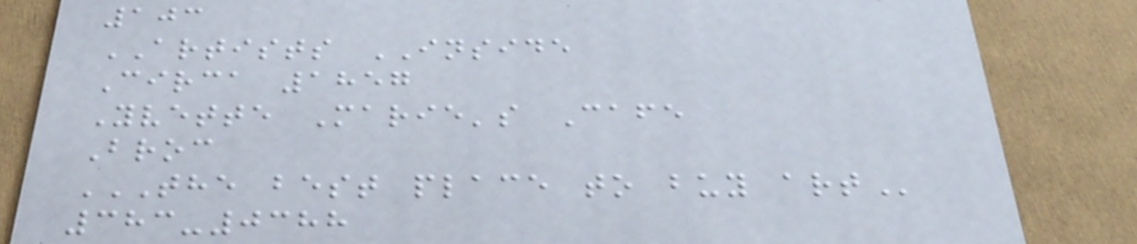103
ARTISTS INSIDE
Circa 1857
Yvette Marie's Cafe
Broc
THE BEST PLACE TO BUY ART
383-0388
